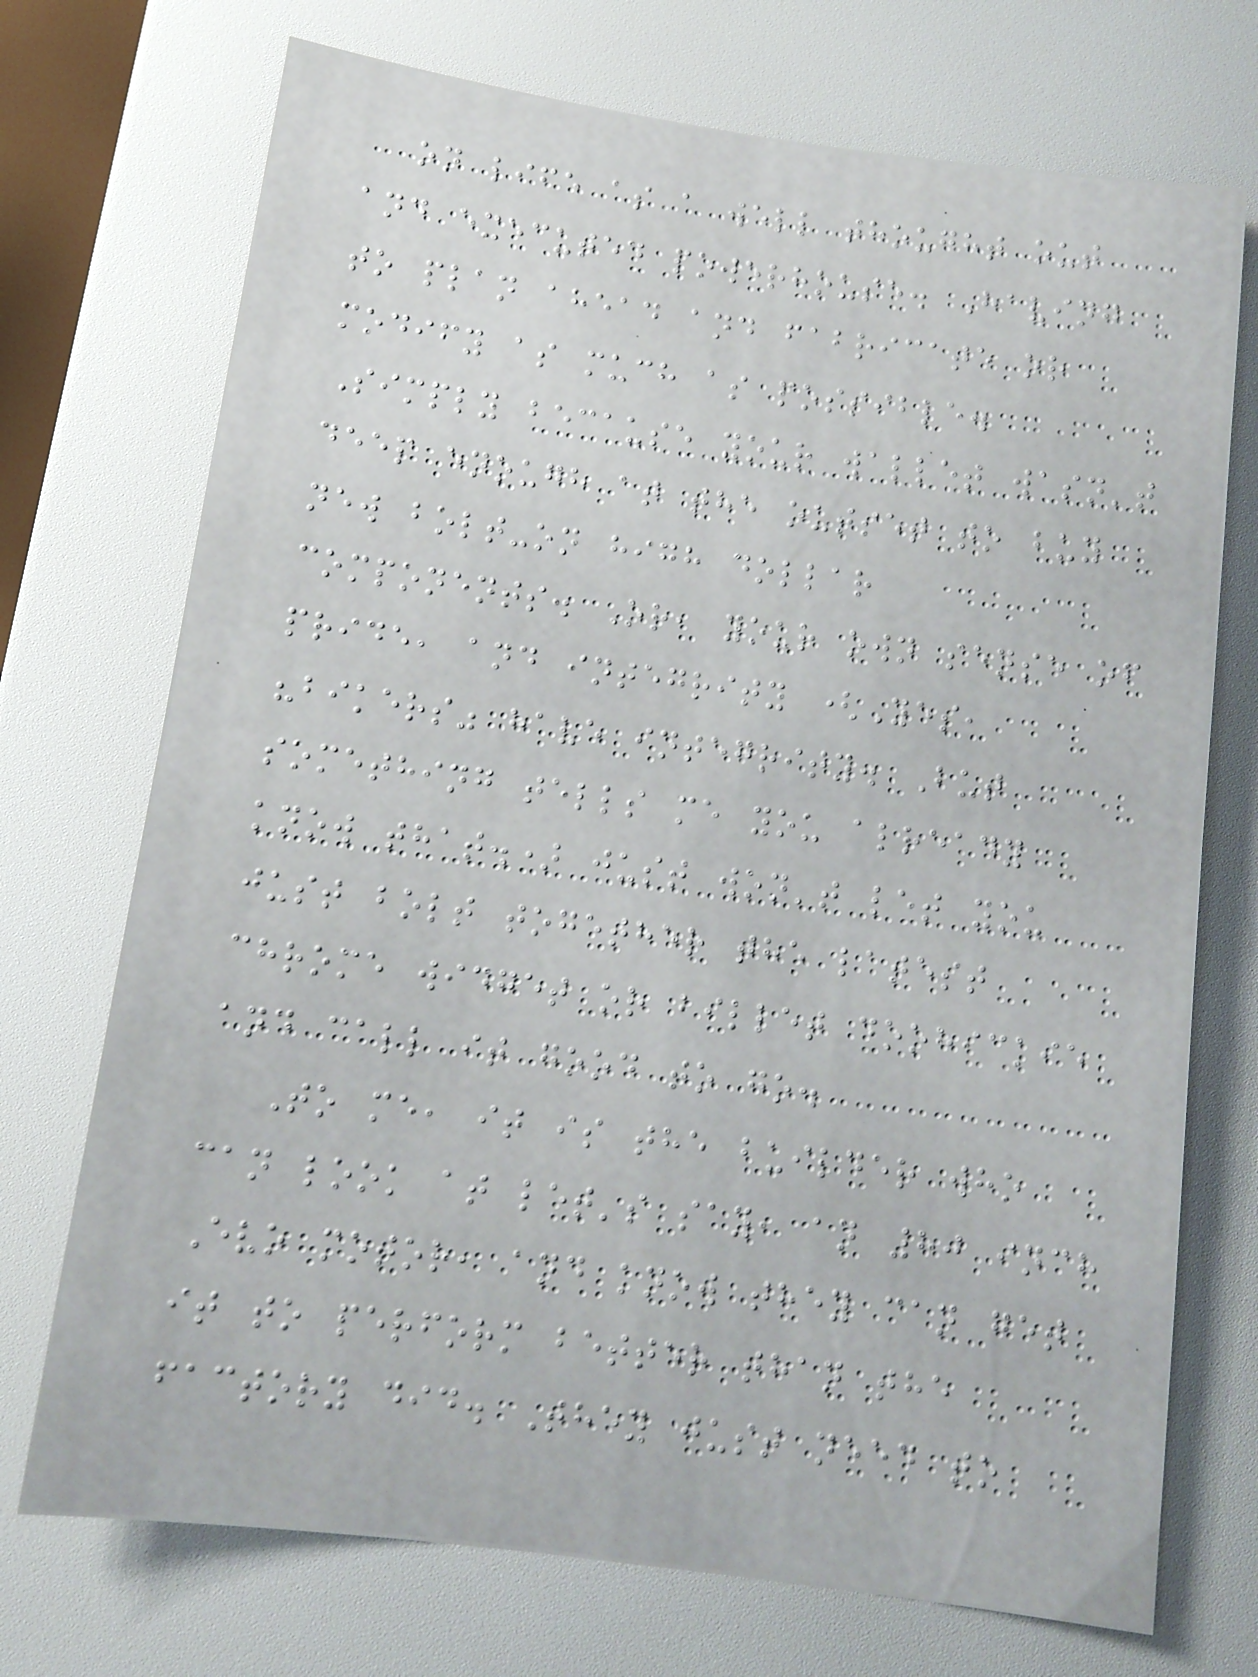on life as a well thought out
and executed powerhouse. Having
to plan ahead and fabricate or
modify as much as possible.
Simply because your wallet wasn't
deep enough at the outset to buy
new bolt-on high dollar
components. Or, your own sense of
pride, and integrity (Yes,
"bikers" have integrity. But
something tells me you already
know that.) just won't let you
just bolt together the latest
chrome widget or billet doohickie
and call it good to go.
To me, it is the builder who
can look at let's say, an 80 inch
Evo motor, and know they can get
it to perform better than the
factory did. They just need to
